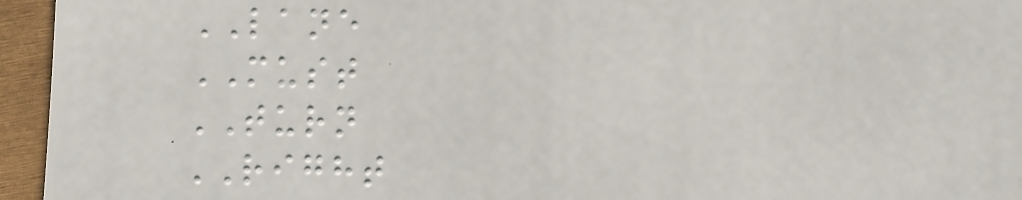LANE
MUST
TURN
RIGHT
